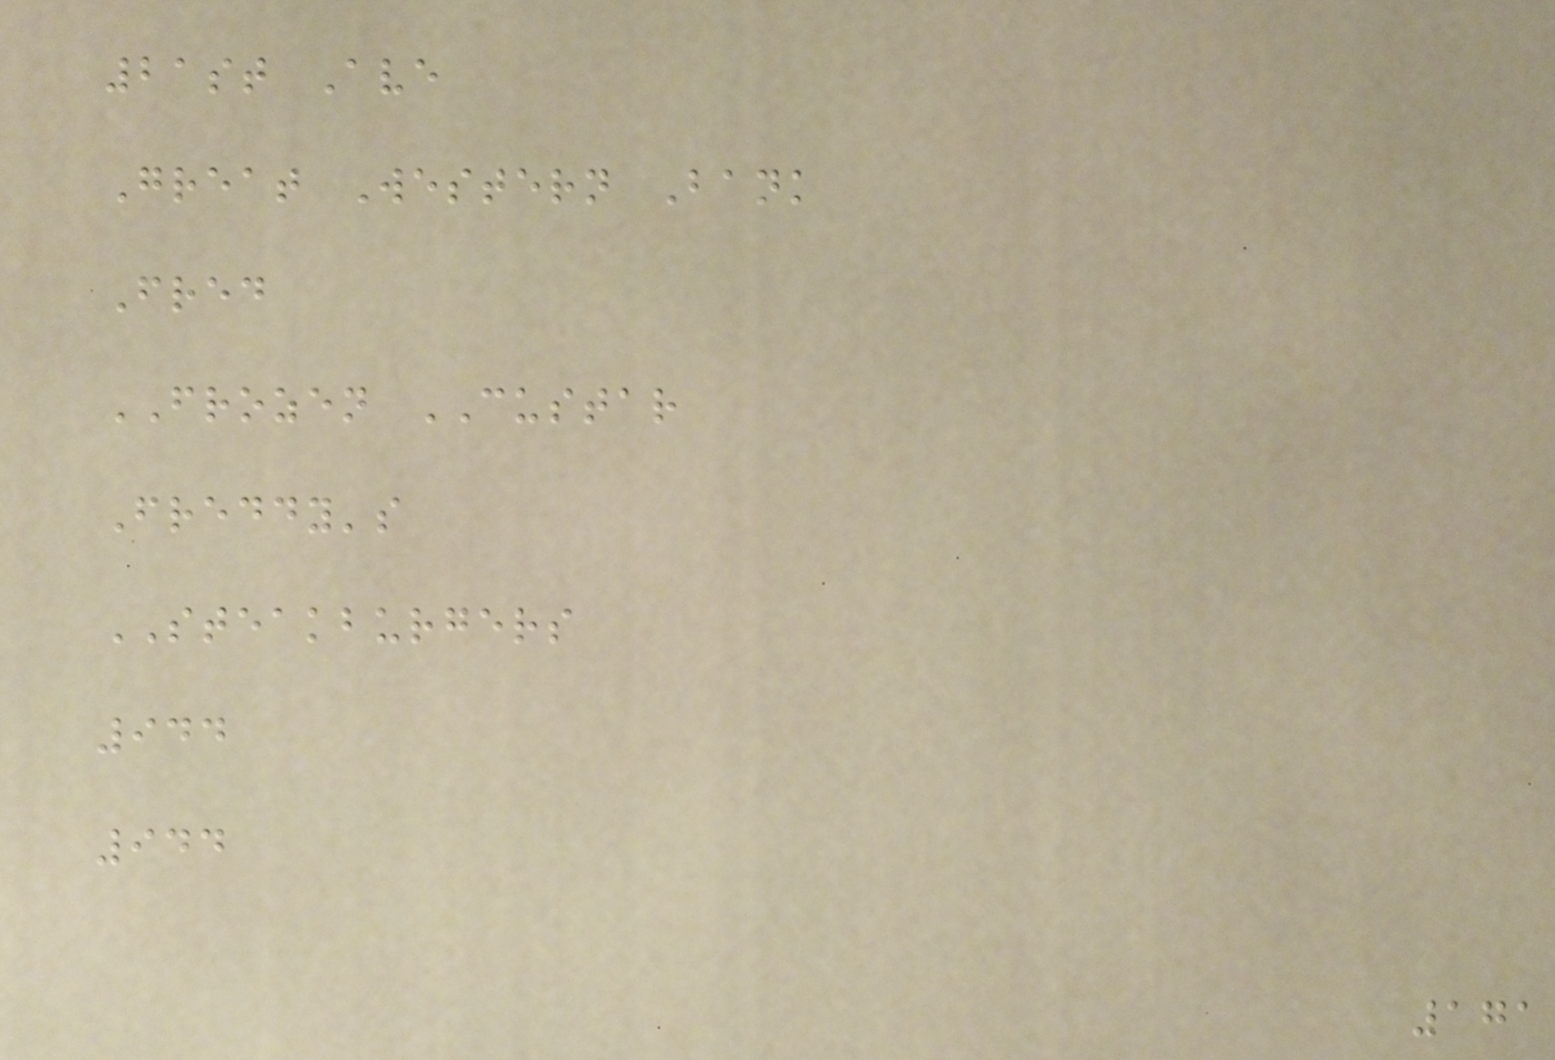21st Ave
Great Western Bank
Fred
FROZEN CUSTAR
Freddy's
STEAKBURGERS
944
944
171
